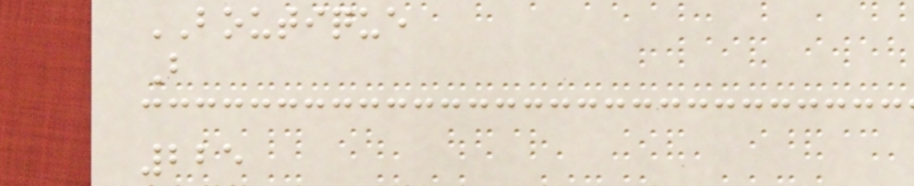BOUTIQUE
B
225
